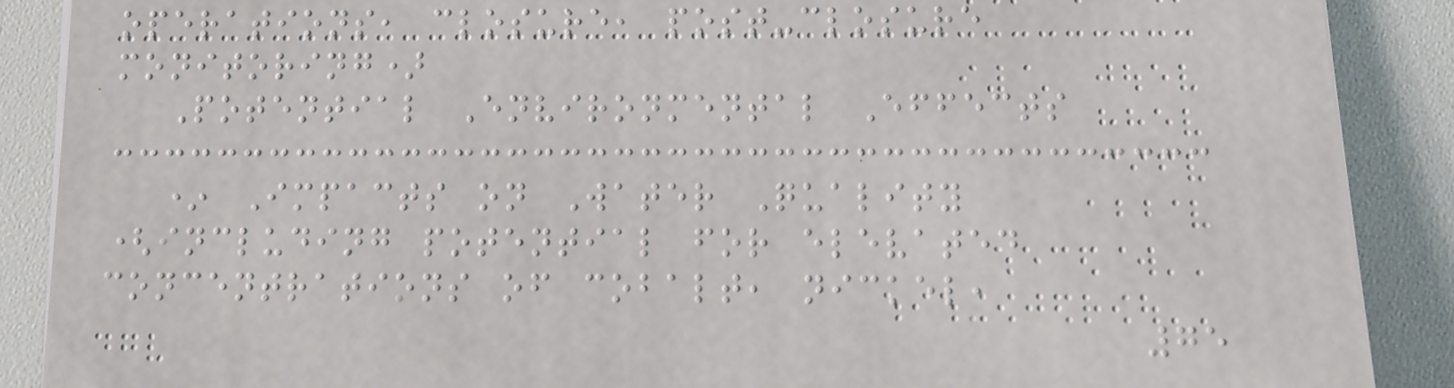operations, closure, post-closure
monitoring)
Potential Environmental Effects
* Impacts on Water Quality
(including potential for elevated
concentrations of cobalt, nickel,
75
